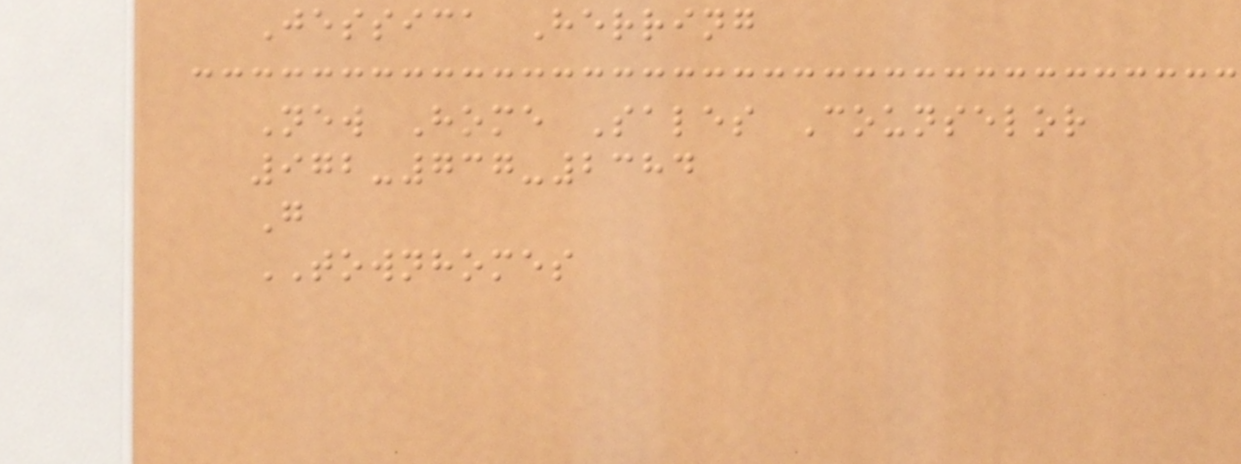Jessica Herring
New Home Sales Counselor
972-737-2384
G
TOWNHOMES
